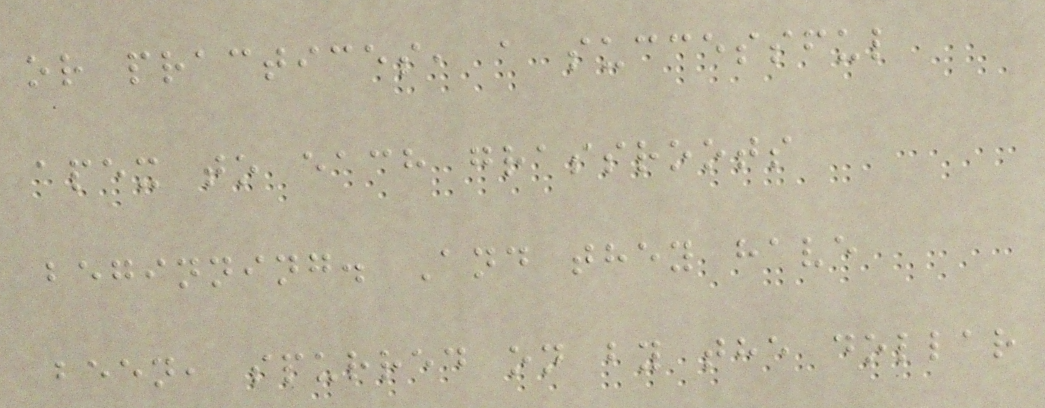or practices, a successful
apex to each grassroots
beginning. And they have
been, spurred on by the dollar
